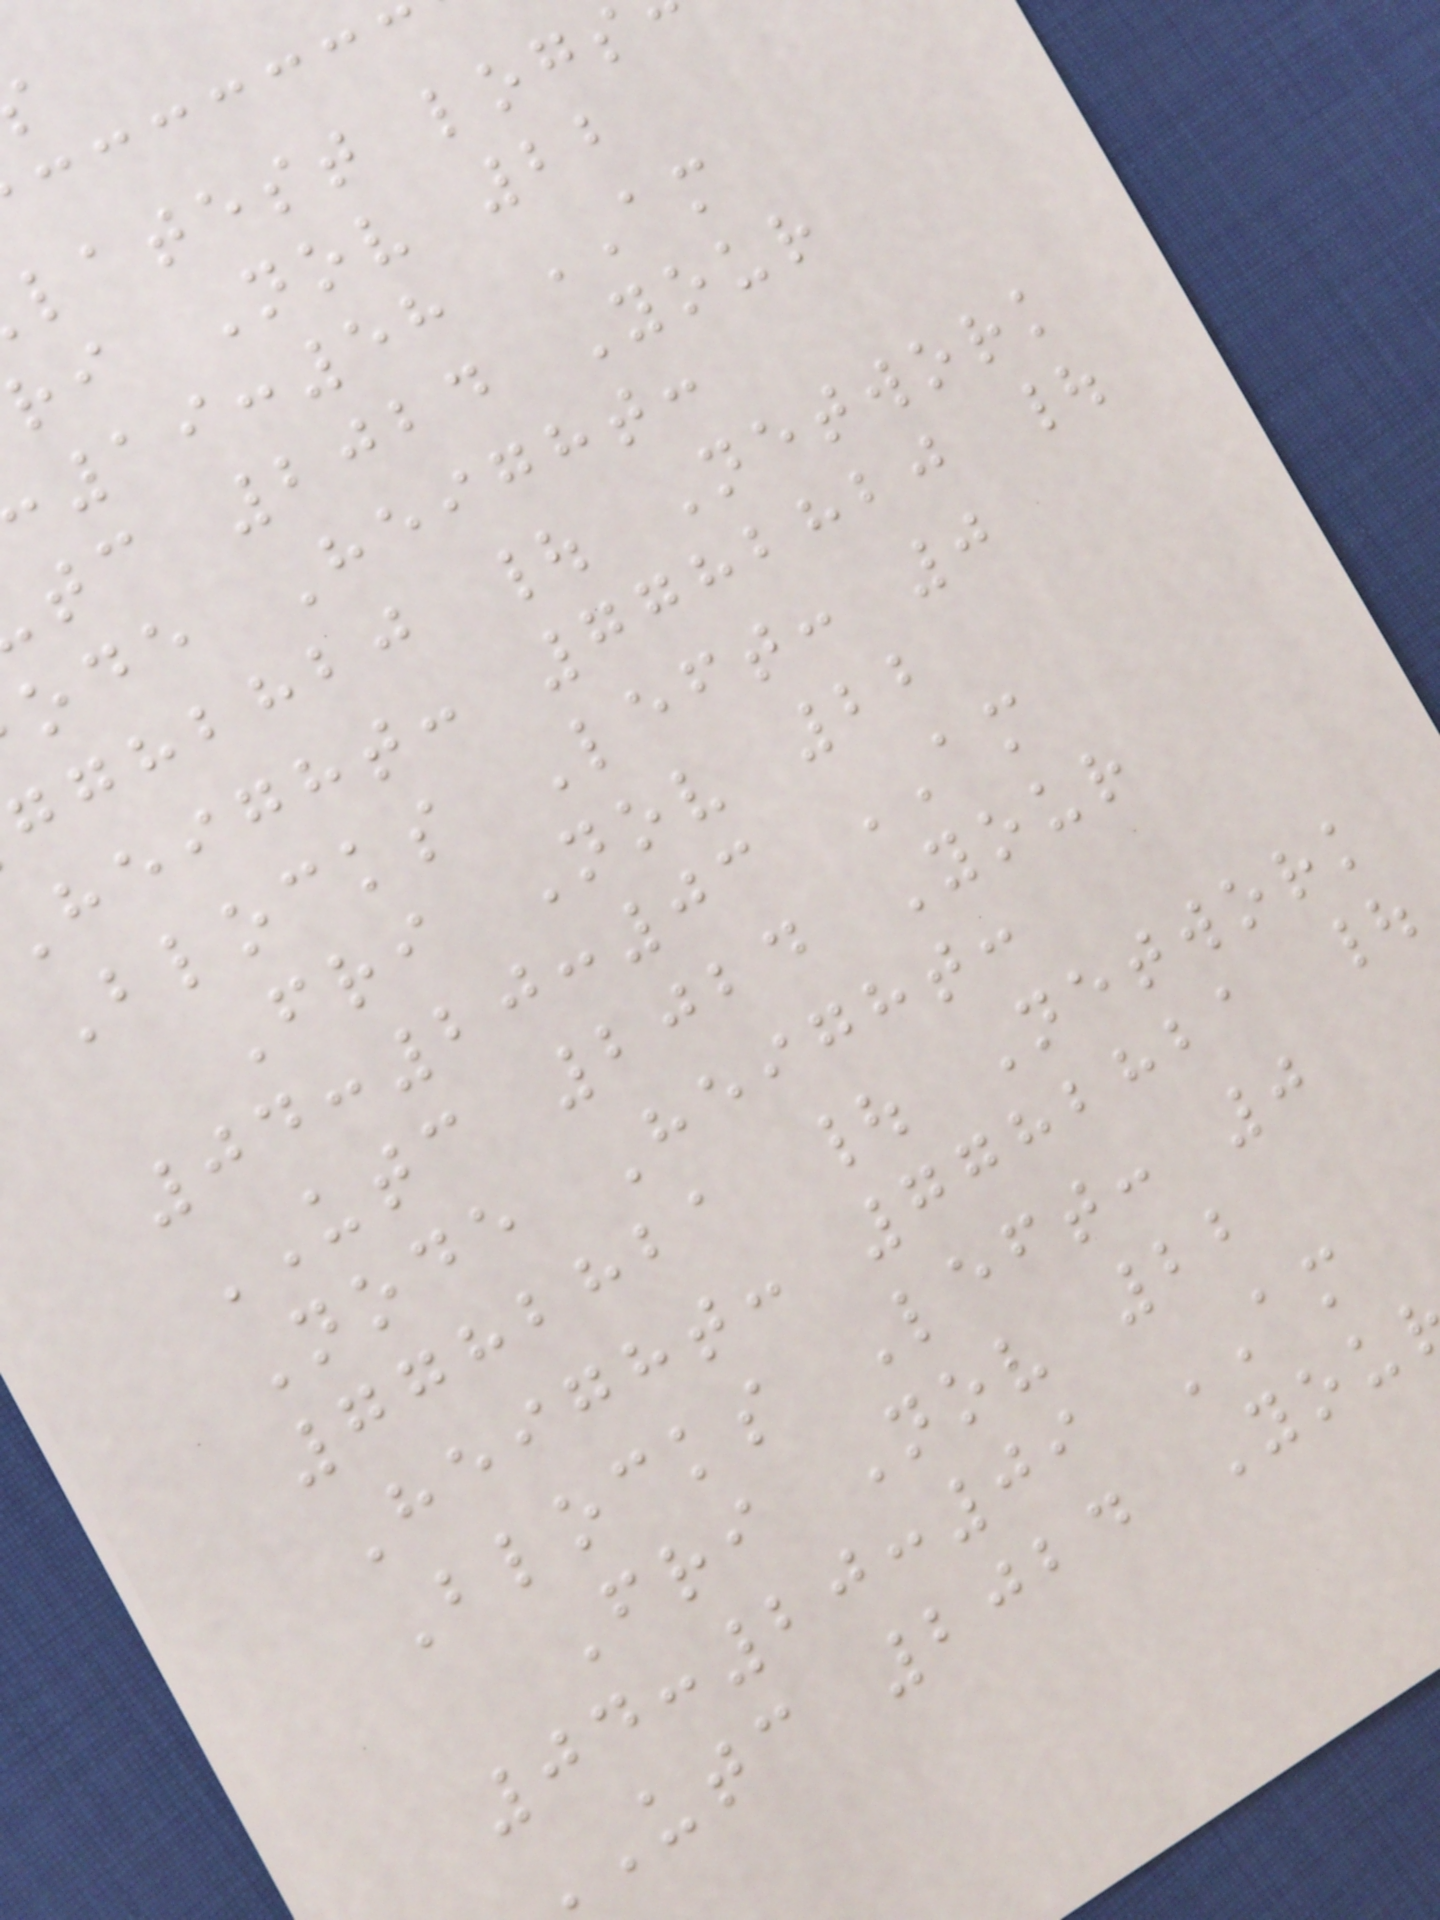latest logs
ri Nov 22
19:58 AM
tc 2024 Your
ode Height:
gghbhbj | Network
height: 7782820 |
Blocks Left: 0
Fri Nov 22
04:20:03 AM
UTC 2024 Your
Node Height:
7782821 | Network
Height: 7782821 |
Blocks Left: 0
Fri Nov 22
04:20:09 AM
utc 2024 You
